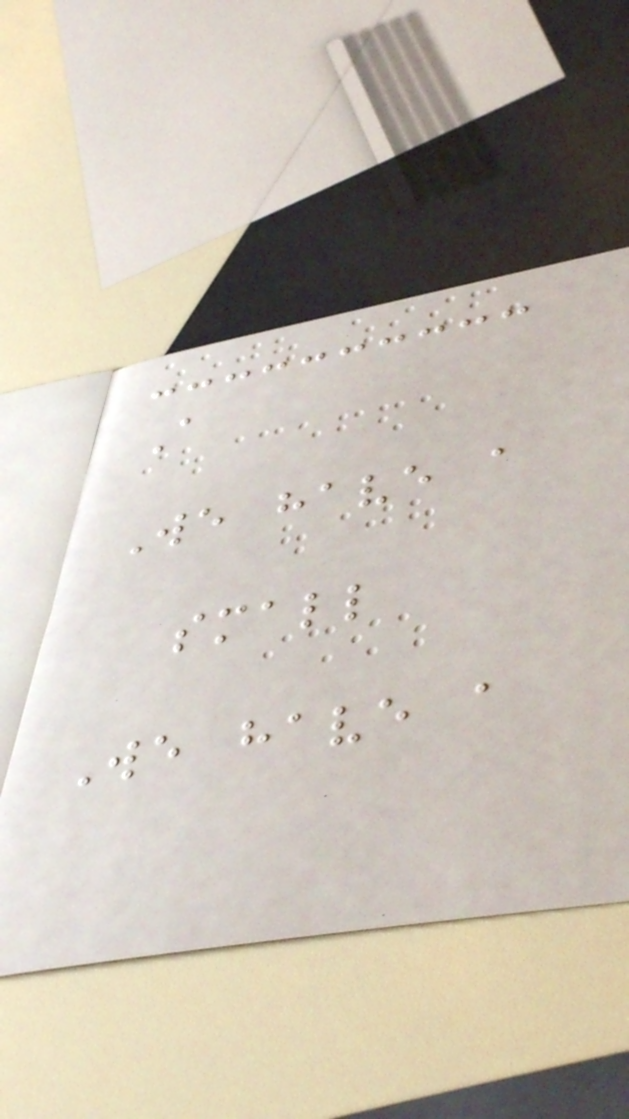A
We have a
small
We have a
